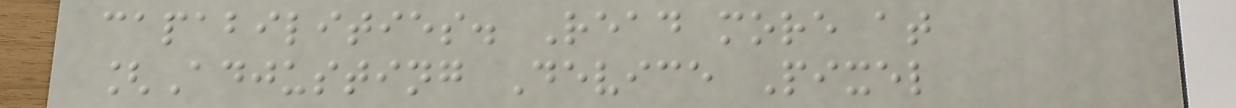capabilities. Read more at
[Adjusting Device Pixel
